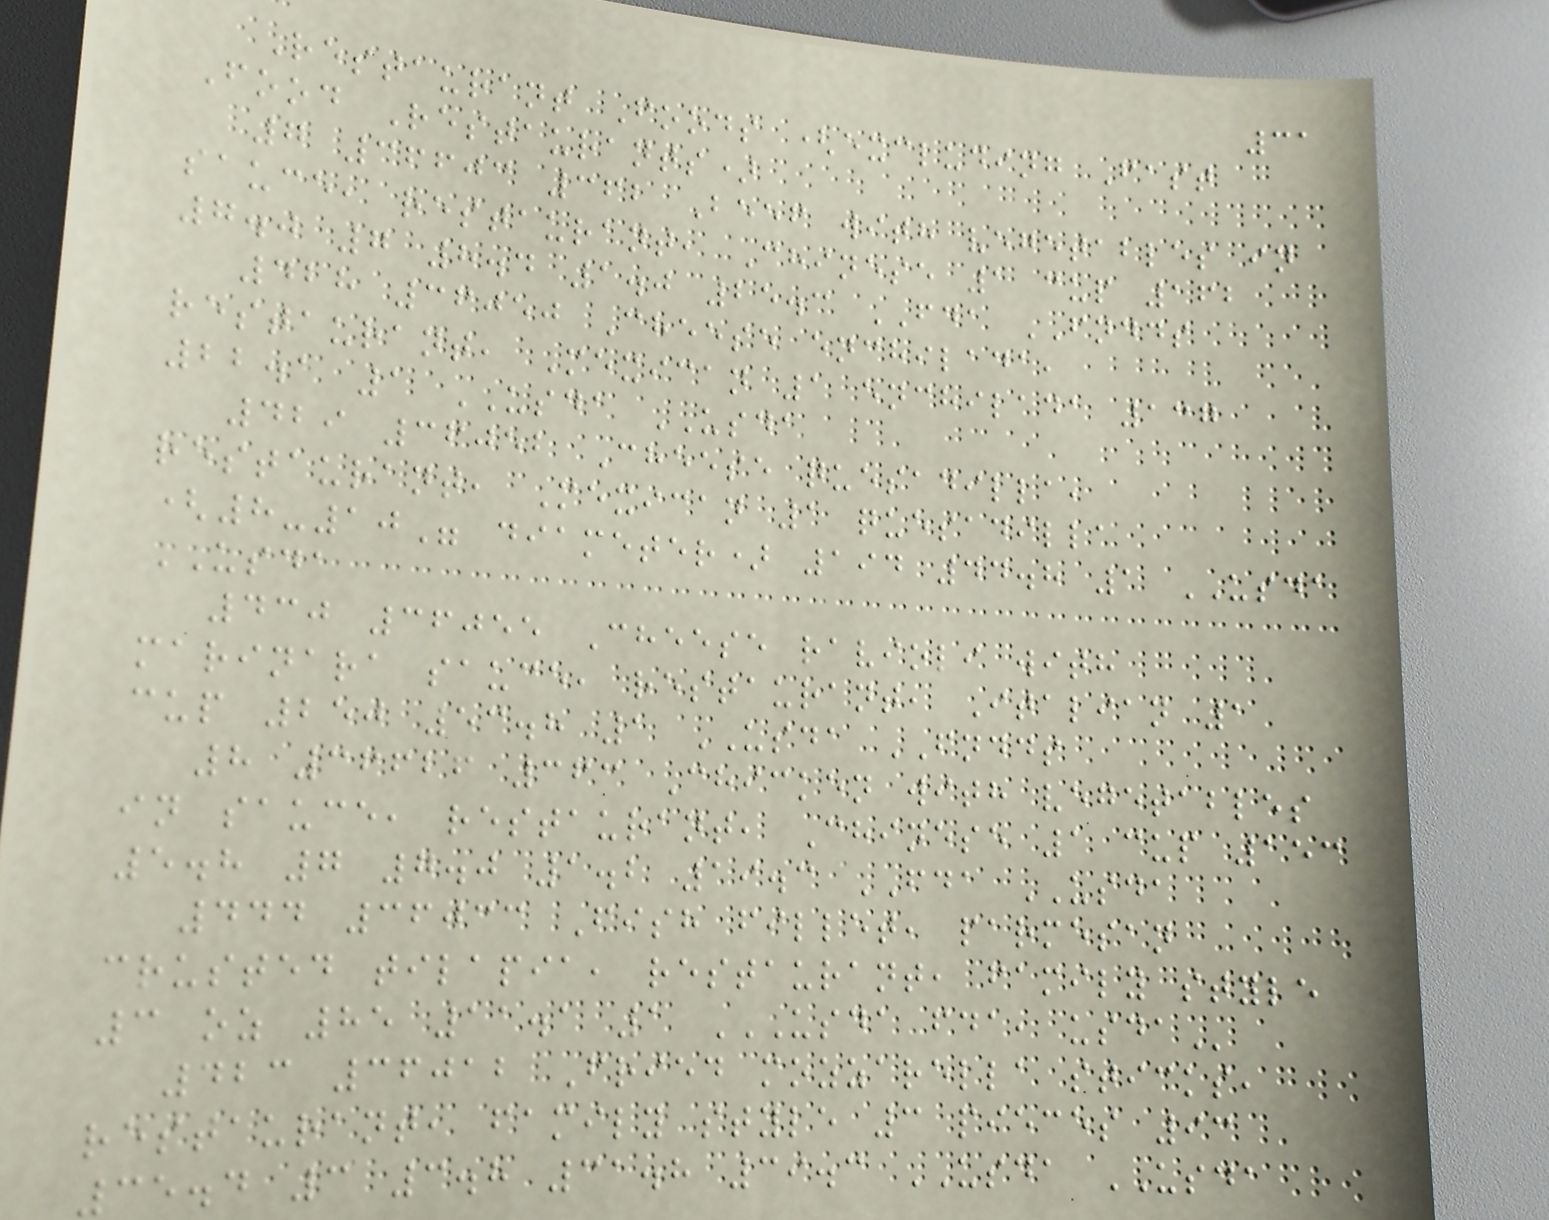31
Restaurant Foods (excluding Fast
Food Restaurants)
7 36603 362 Beef with vegetables in
sauce, restaurant, Chinese 1 cup 162
7.0 7 8.4 1.0 25.3 FDA FNDDS
428 36050 Cheese enchilada,
restaurant, Mexican 1 enchilada 137
22.1 1 USDA USDA
429 36052 Cheese quesadilla,
restaurant, Mexican 1 quesadilla
(8-10" diameter) 194 44.8 1 USDA
USDA
430 36055 Cheese ravioli with
marinara sauce, restaurant, Italian 1
cup 250 53.8 1 USDA FNDDS
8 36626 363 Chicken with vegetables
in sauce, restaurant, Chinese 1 cup 153
5.8 7 7.0 1.2 19.3 FDA USDA
444 36033 Fish fillet, parmesan
crusted tilapia, restaurant, family style
3 oz 85 11.1 1 USDA FDA, USDA
423 36012 Fried mozzarella sticks,
restaurant, family style 3 pieces 93
35.4 3 3.8 31.8 39.3 USDA USDA
